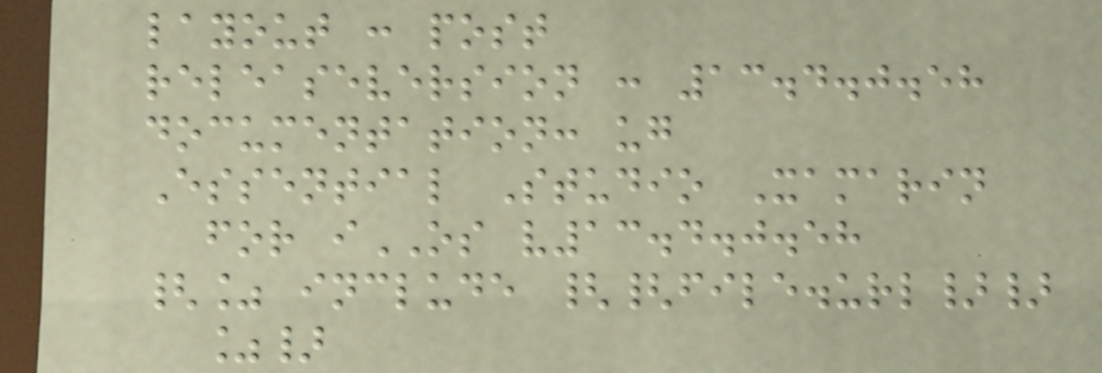layout : post
releaseversion : 13.4.0.58
documentation: ug
Essential Studio Xamarin
for iOS v13.4.0.58
{% include {{file.url}}
%}
